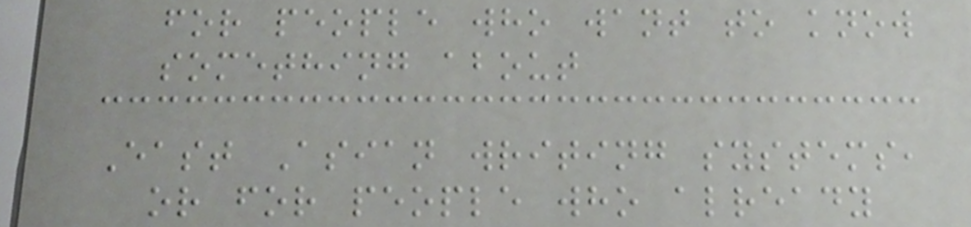for people who want to know
something about
East Asian writing systems,
or for people who already
